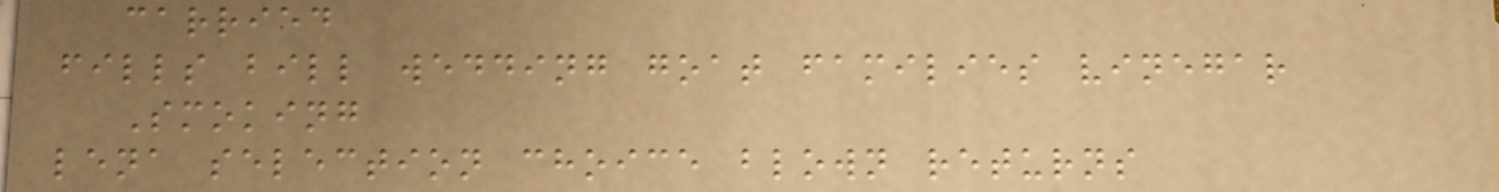carried
fills bill wedding goat families vinegar
Smoking
lena selection choice blown returns
